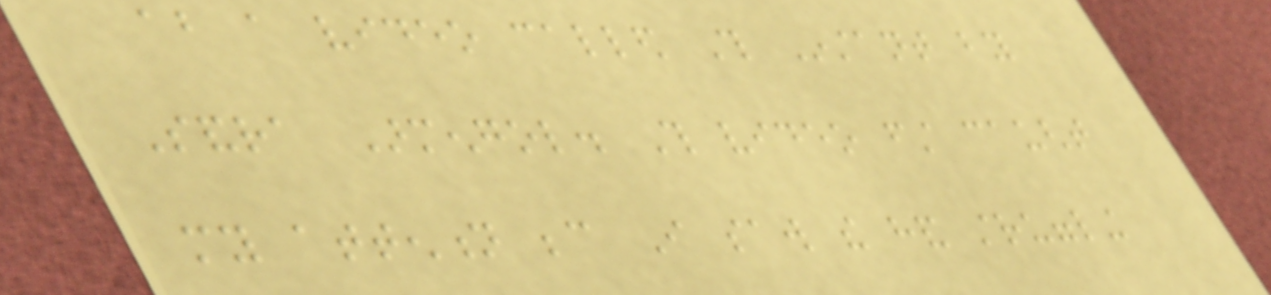about a video called This Instant by
Sandra Armengol. This video first caught
my attention because I saw the hand struggling
